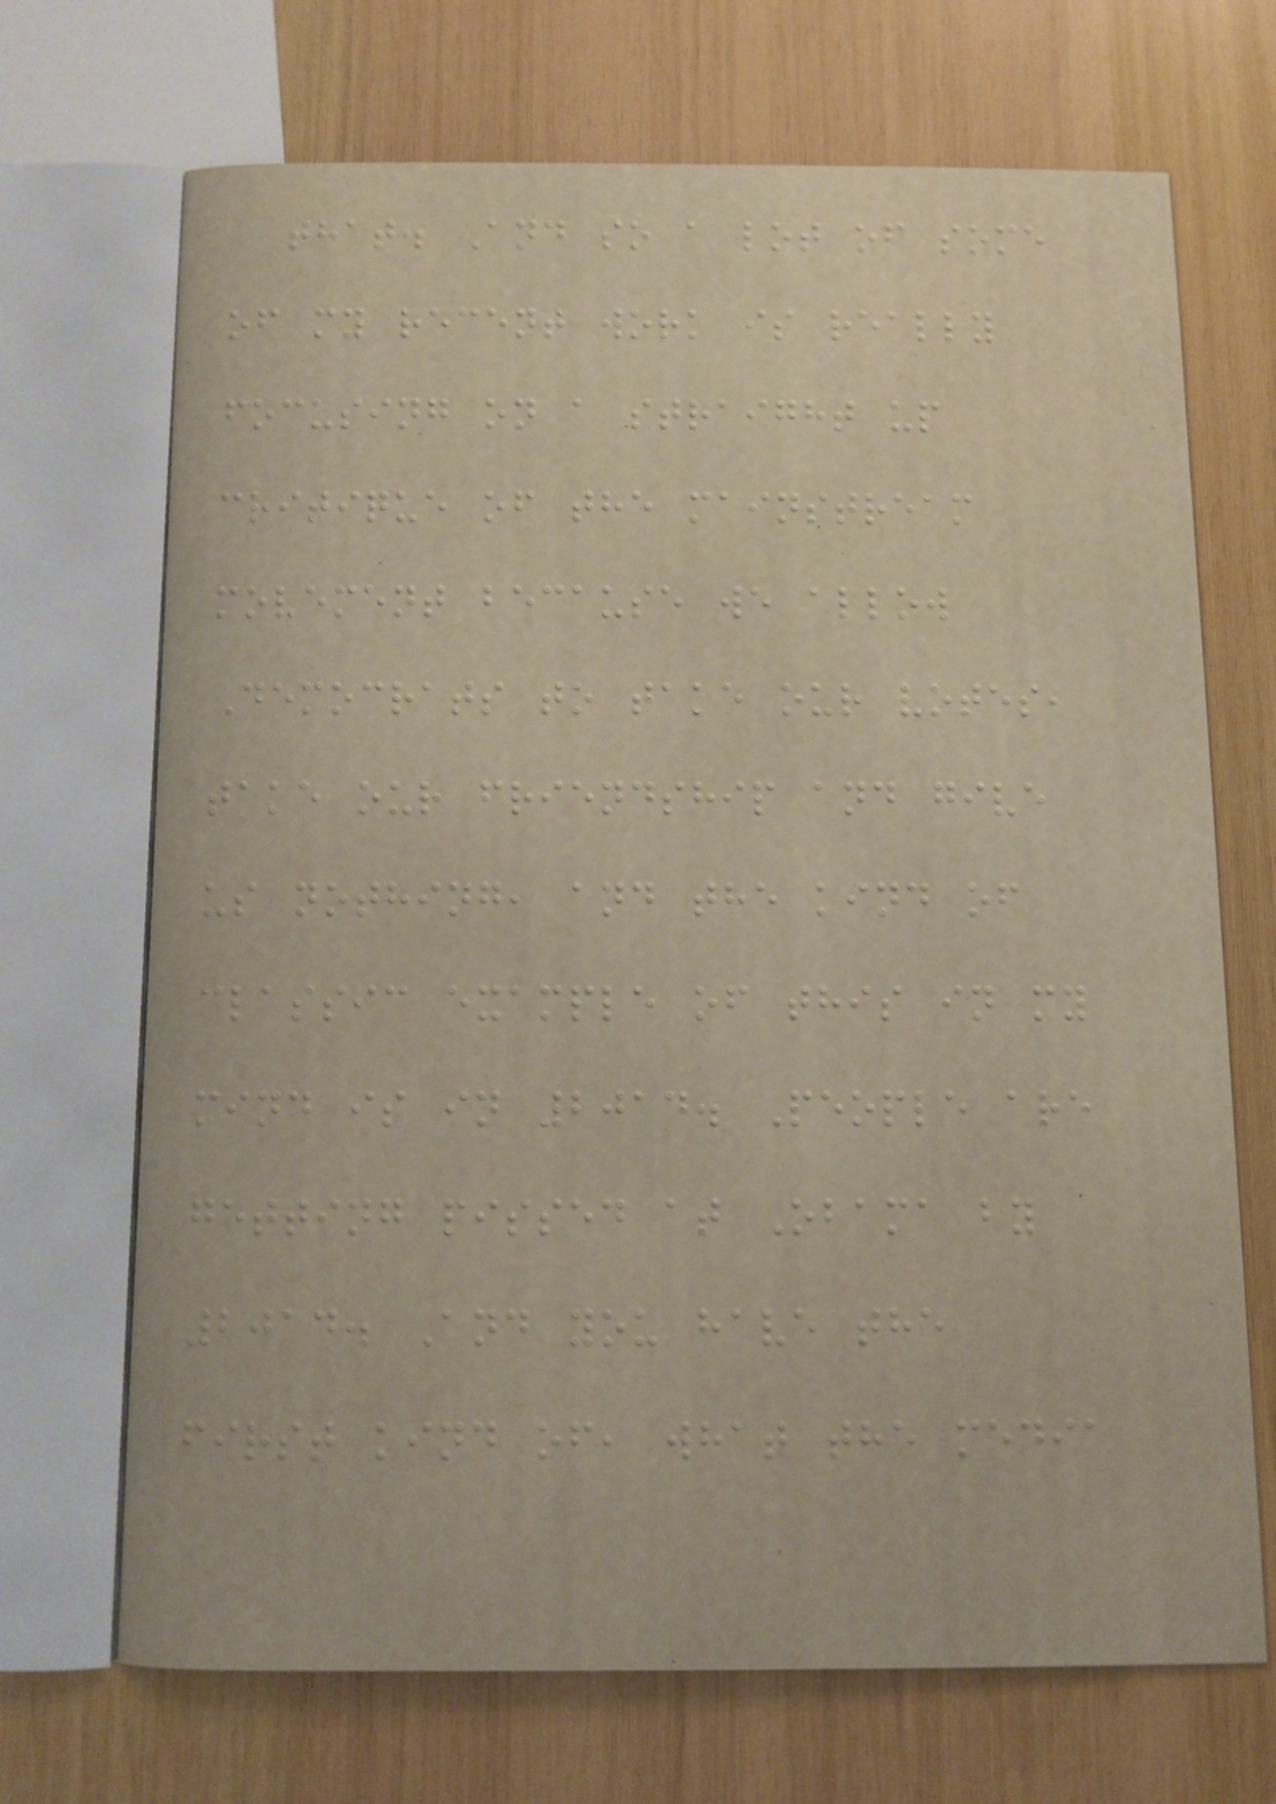that. And so a lot of some
of my recent work is really
focusing on a straight up
critique of the mainstream
movement because we allow
Democrats to take our votes,
take our friendship and give
us nothing, and the kind of
classic example of this in my
mind is in 2014. People are
getting pissed at Obama by
2014. And you have the
first kind of, what the media
